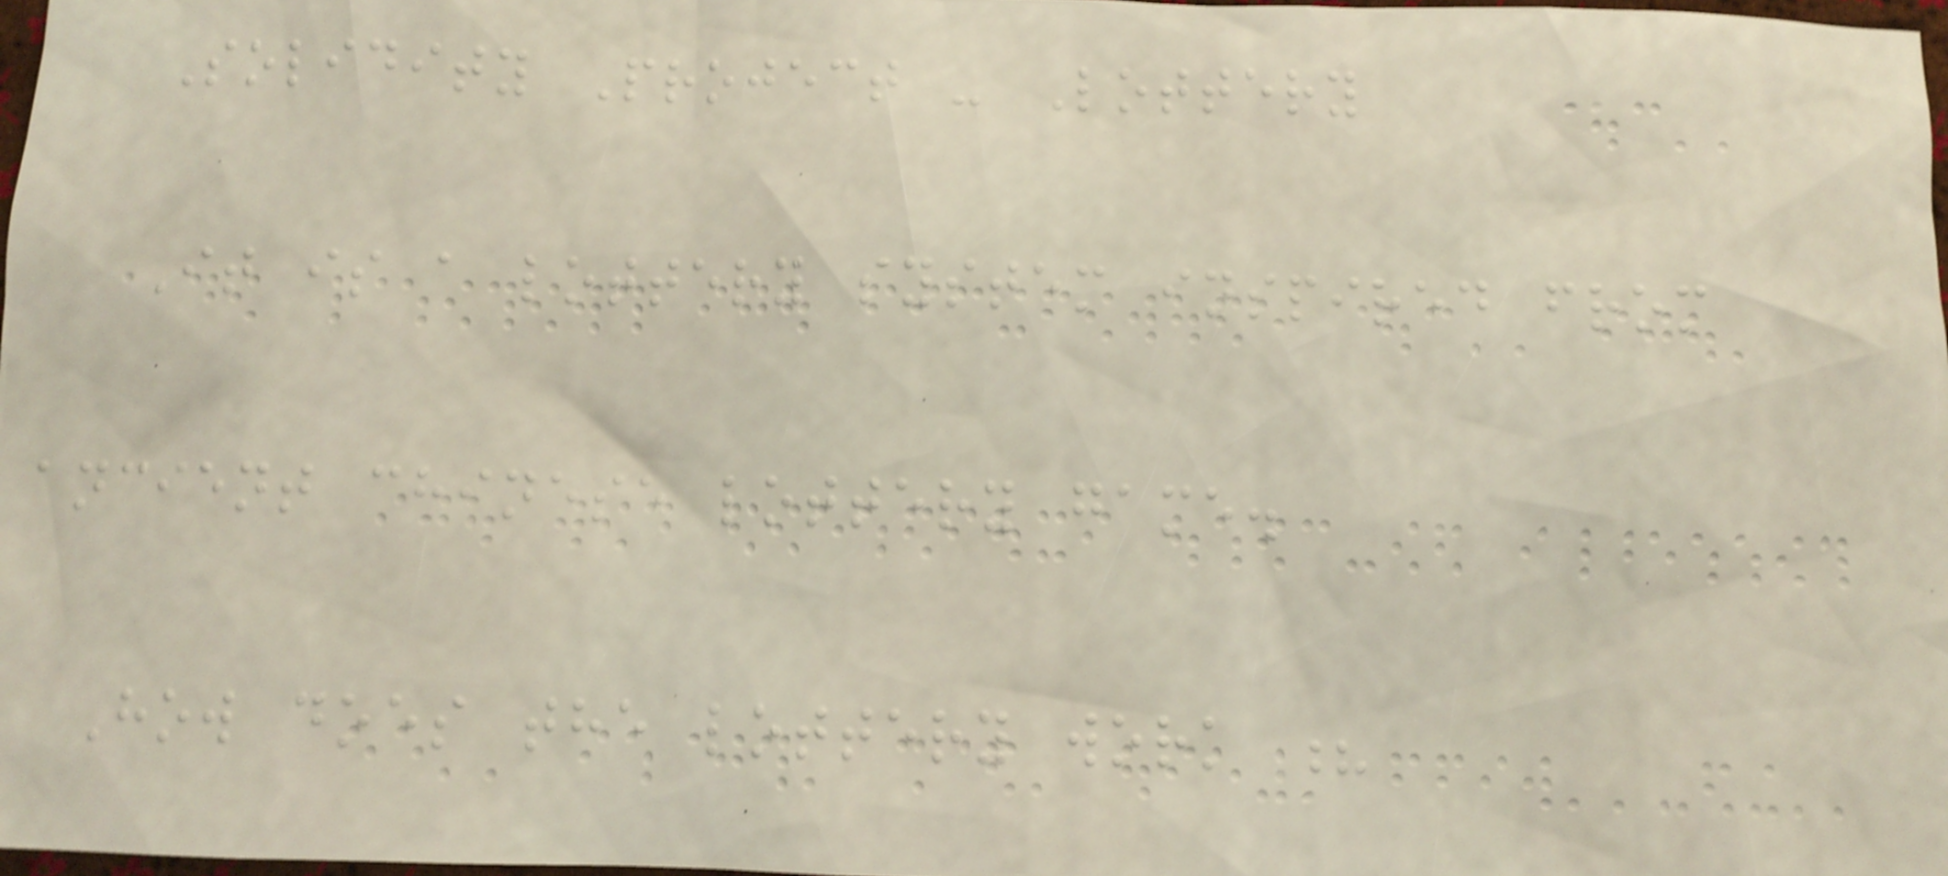Solidity Project - Lottery
It is a lottery system inspired from
ancient chinese lottery game.
How does the lottery work ?
